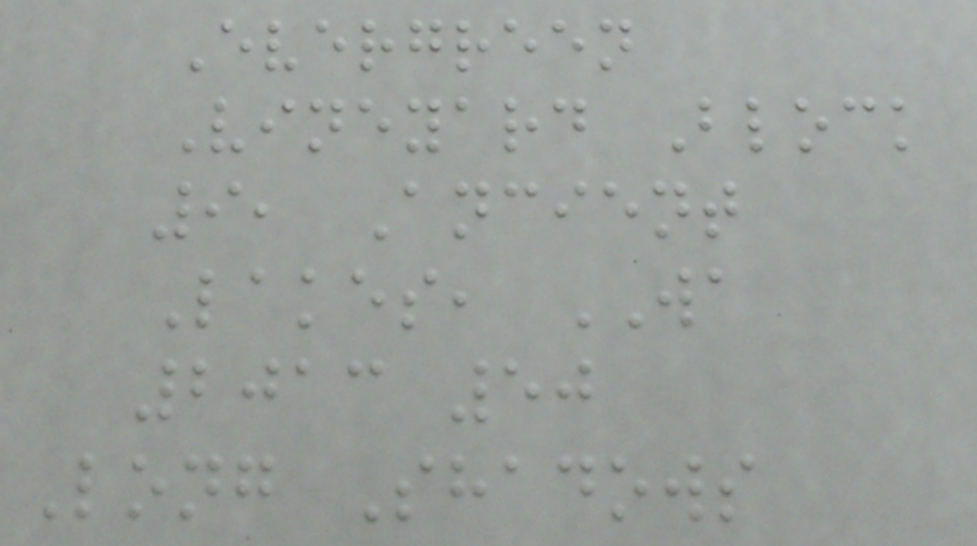Evergreen
Vineyard Block
9, Ancient
Lakes, WA
2013 50
Long Shadows
